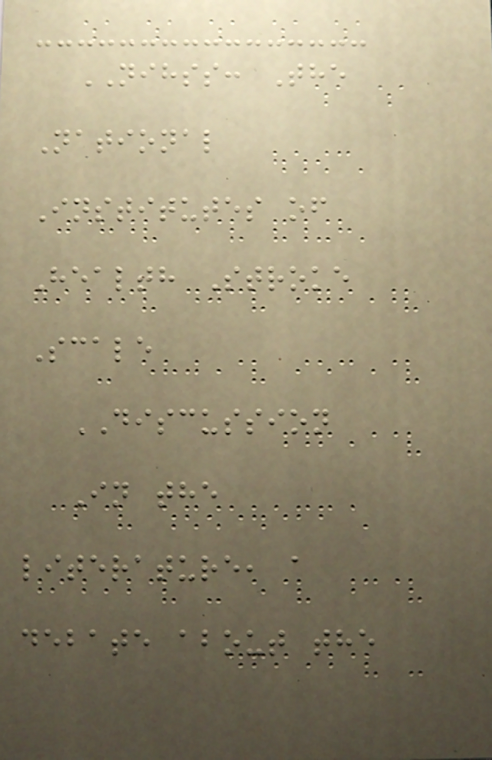NIHSS: The
National
Institutes of
Health Stroke
Scale
DISCUSSION
In the
literature, a
debate about the
